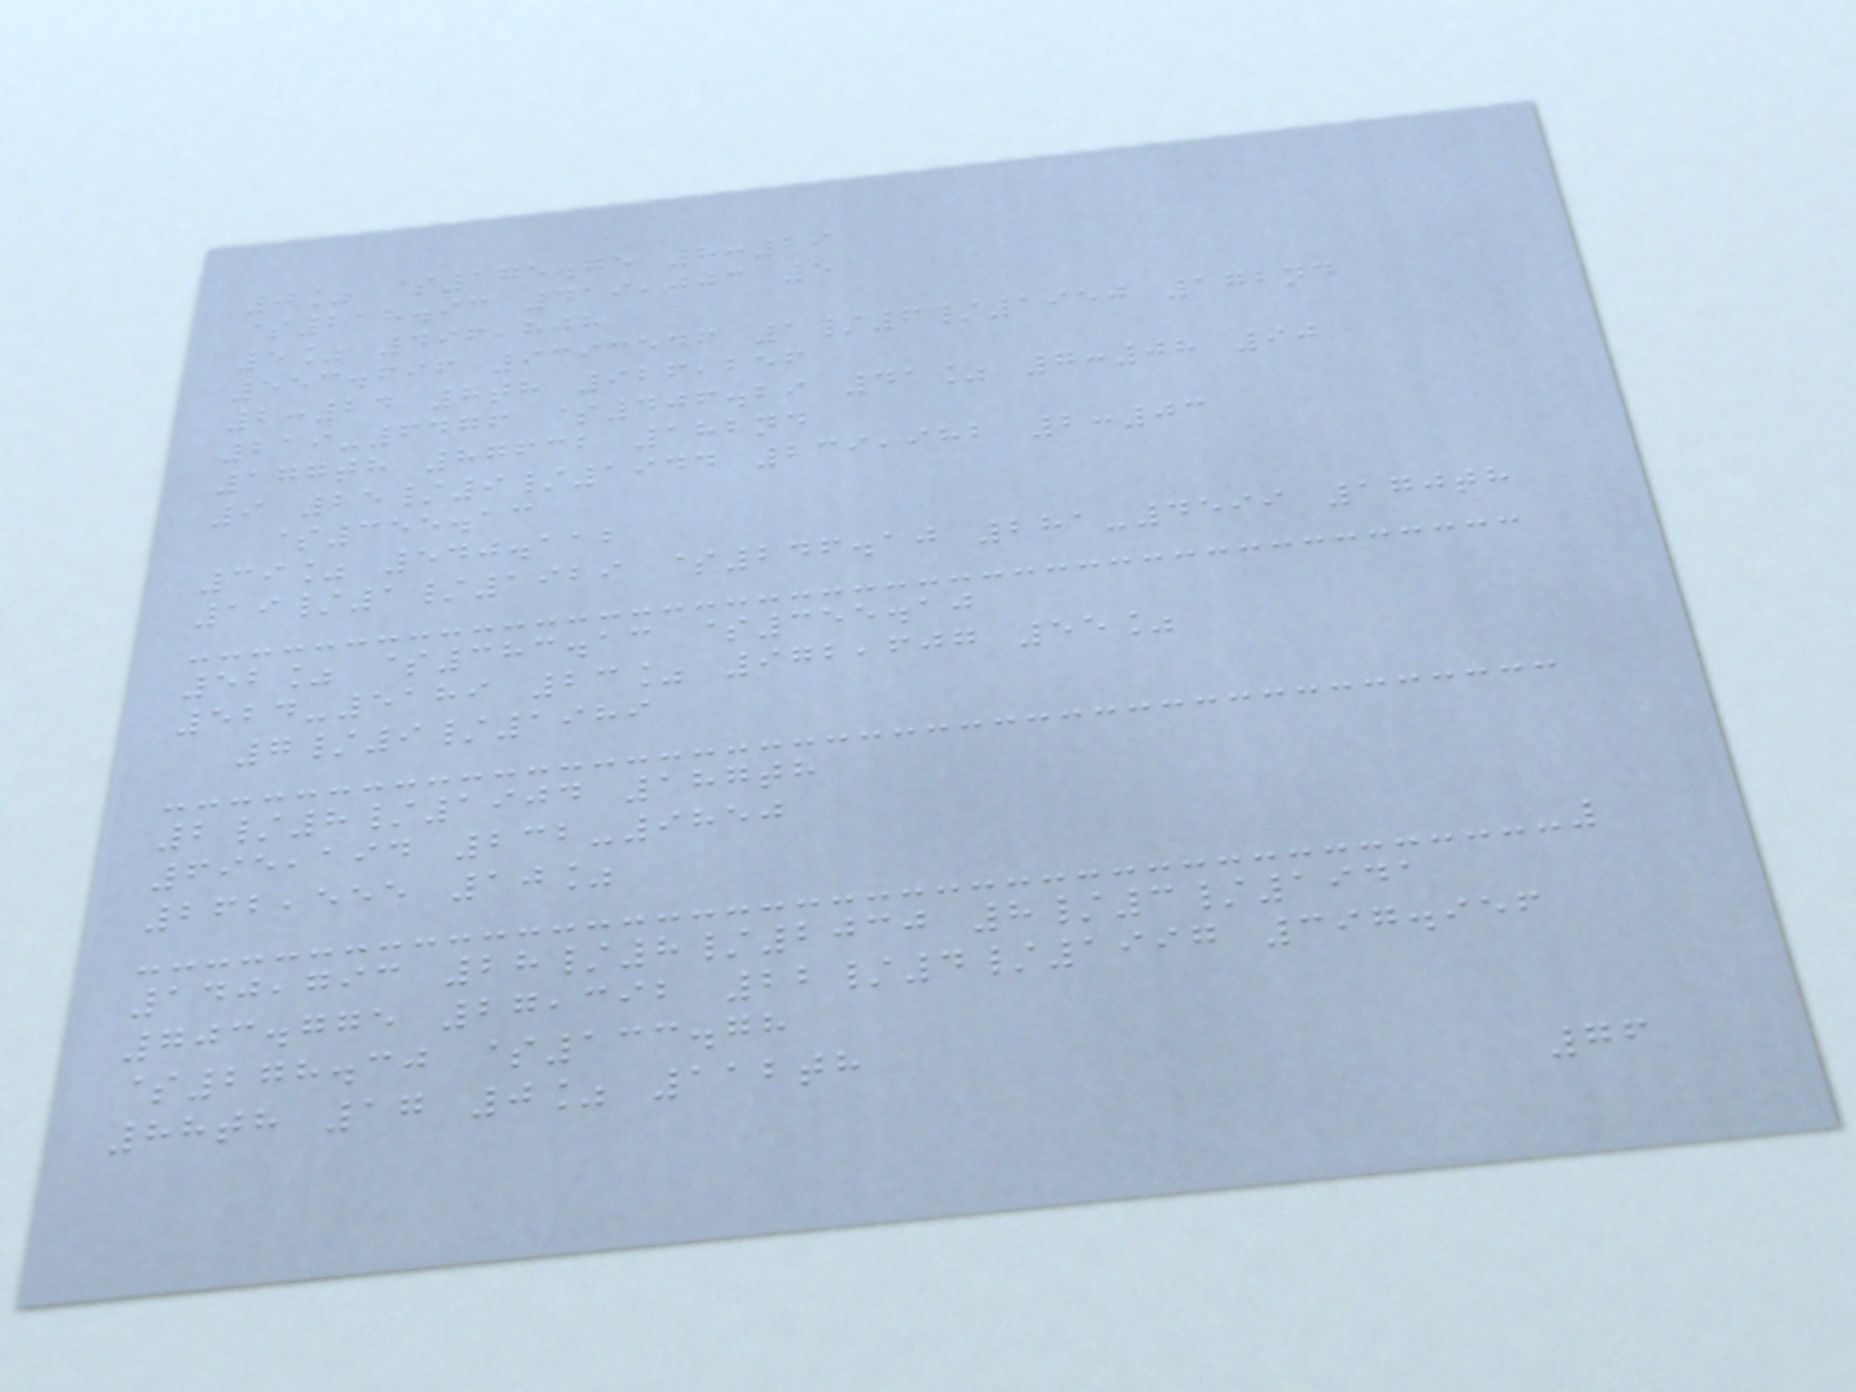0% $175.75 8:29
$218.93 419,003 5
5% 496,808
553.696 9393546 1/6/1950 172nd
2:24 8th 926,256
219-6476 $406.29 41% 7:08 90
177th 87632 182nd
9 25/9/1944 239,982 2:03
$355.13
39% 540.112
19/1/1929 $246.10 281-4599 170th
52% $383.13 $355.10
524-5189 23% 972,607 55%
7/9/1989
2/8/1904 187th
695,194 232-9850
262,555 10%
140,793 28/8/2030 8/3/1941
703.775 27,392 22/4/1997 397.956
$278.30 $133.78
88th 17 0% 112th
76
